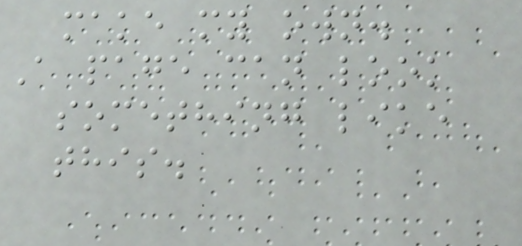make my own.
A page can look
something like
this.
